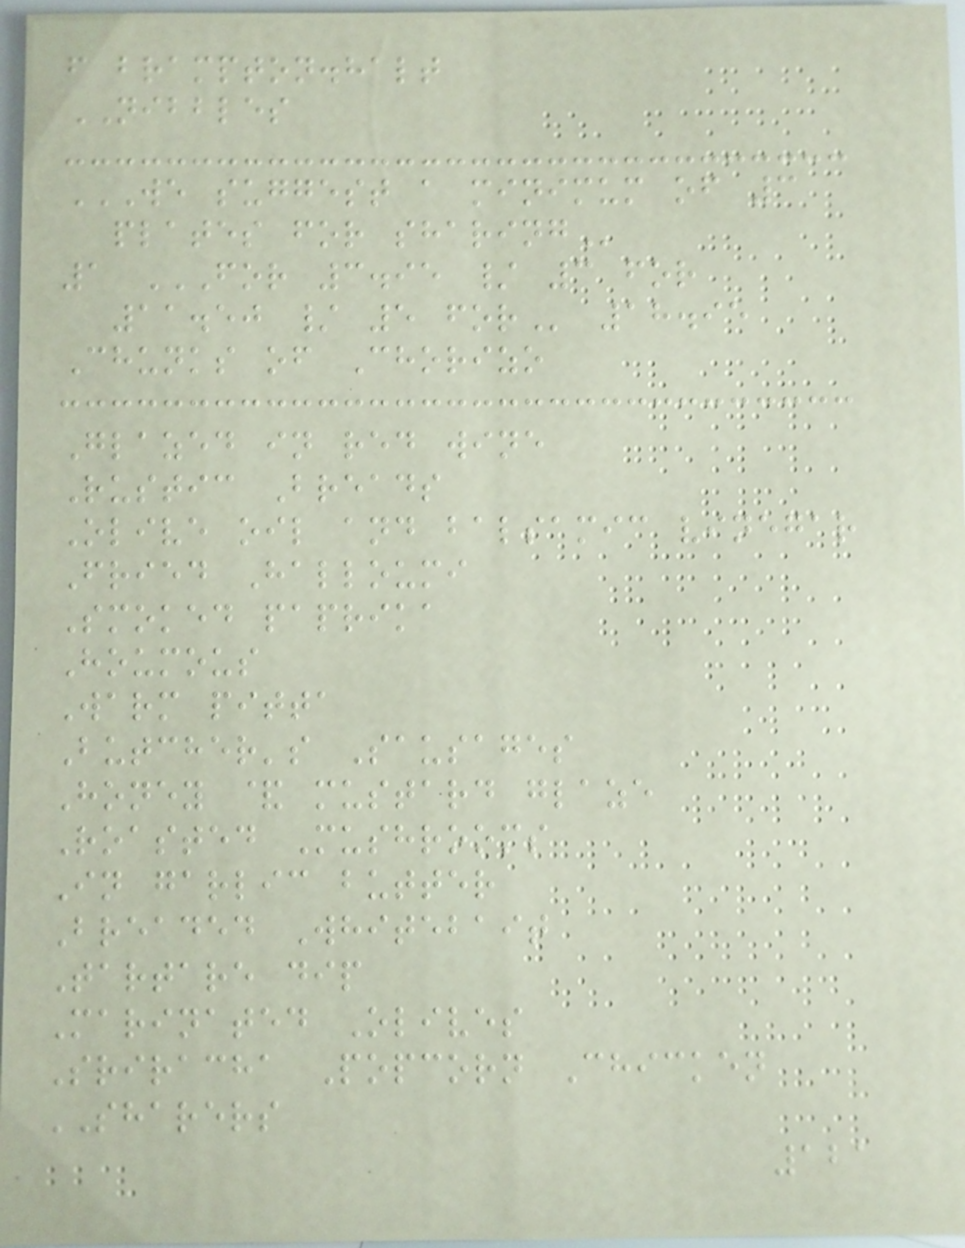f brampton.halt
NIBBLES
WE SUGGEST A MINIMUM OF 3
PLATES FOR SHARING
1 FOR 3.95 / 3 FOR
11.50 / 5 FOR 18.95
Chunks of Chorizo
Glazed in red wine
Rustic Breads
Olive oil and balsamic vinegar
Fried Halloumi
Smoked paprika
Houmous
Warm pitta
Butcher's Sausages
Honey & mustard glaze
Roasted Mushrooms
In garlic butter
Breaded Whitebait
Tartare dip
Marinated Olives
Sriracha Popcorn Chicken
SHARERS
121
